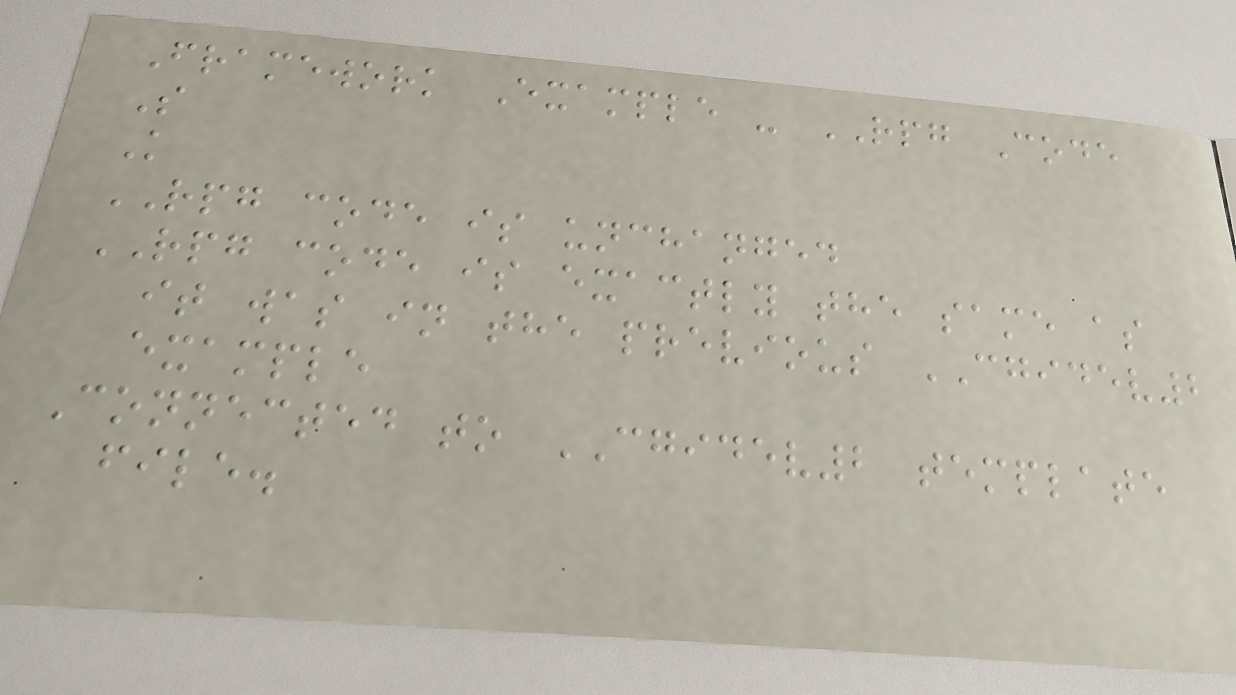Framework Example - RPG Code
S
K
RPG code is unchanged
RPG code is exactly the same as
it was in the previous CGIDEV2
example
Connected to CGIDEV2 template
file.
